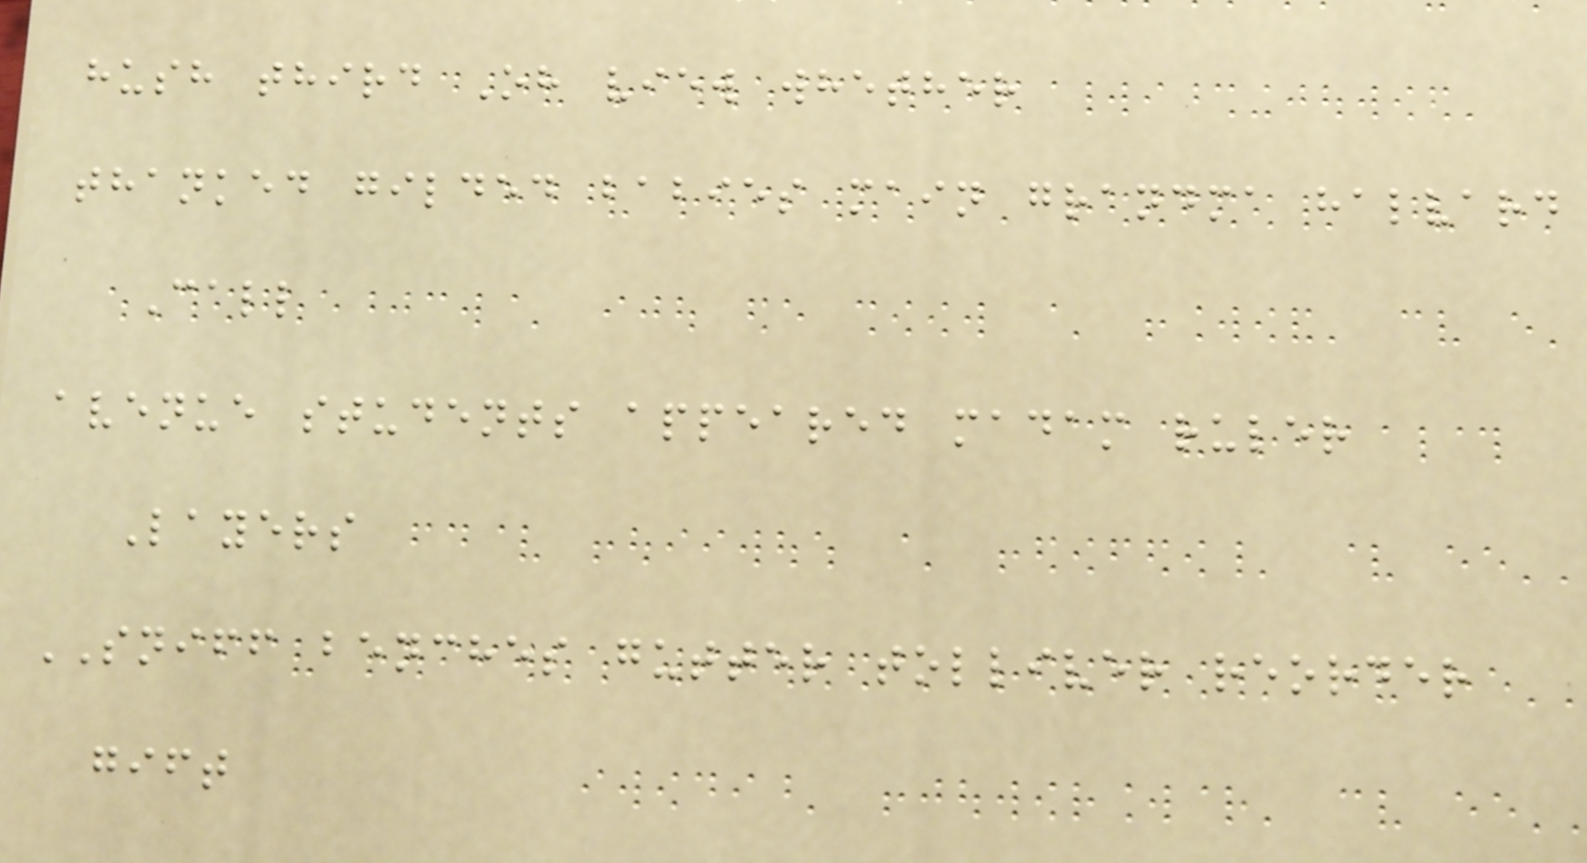hush third Oh view whether
thanked gilded babies main grandma halvard
Call
avenue students appeared madam ruler
Layers
SNIFF benches gutter tolliver reorder
gift
